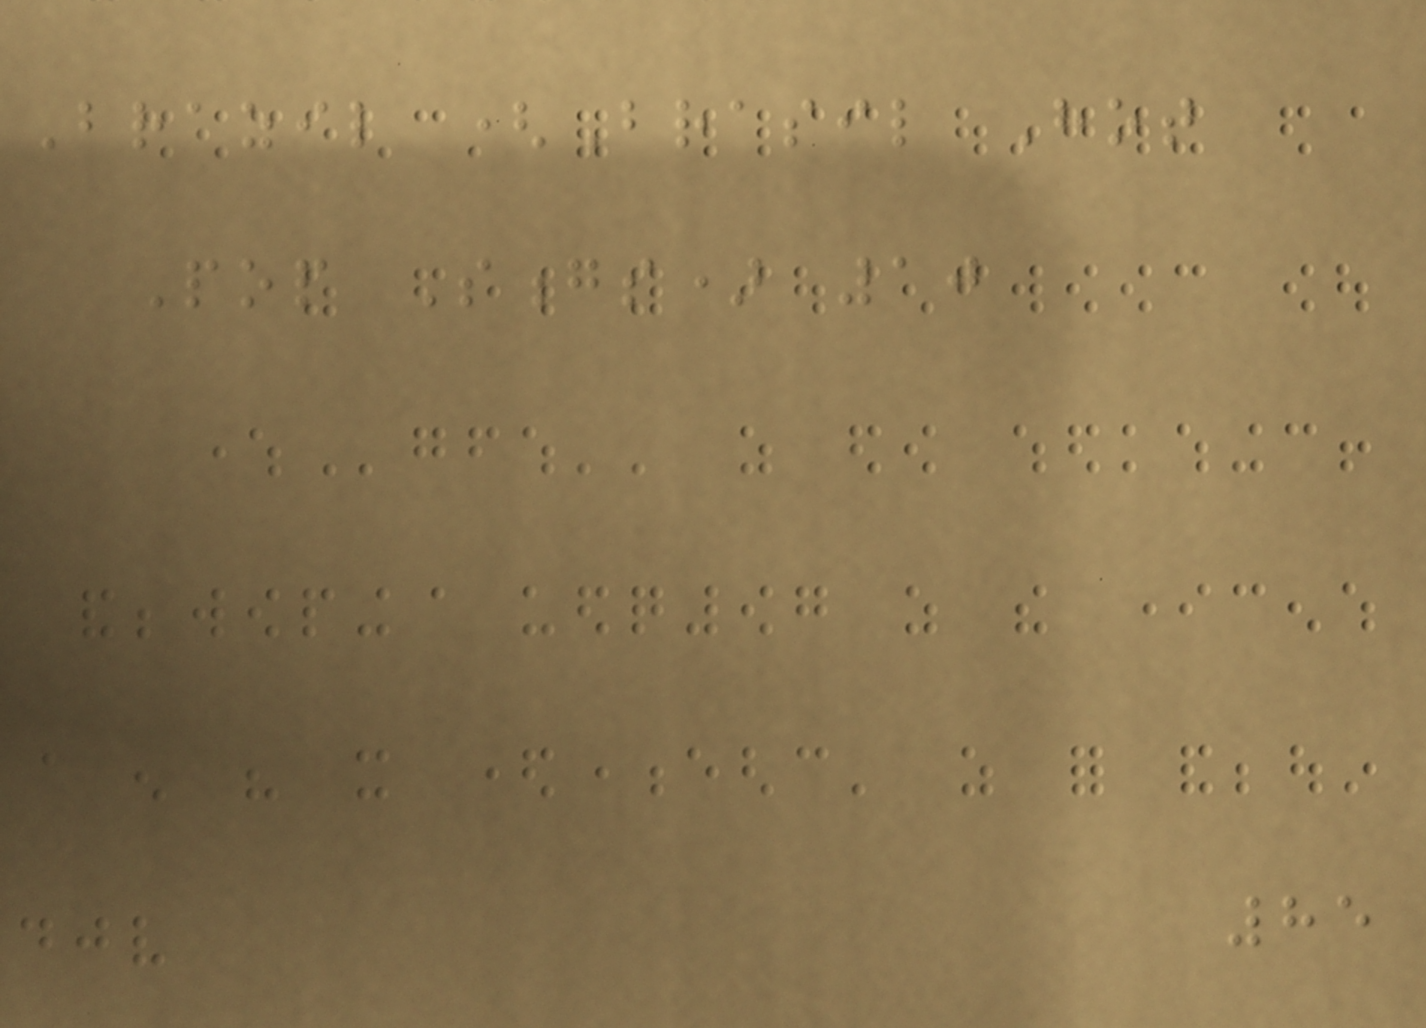Brazil (Brasil Hot
Pop Songs) 10
85
